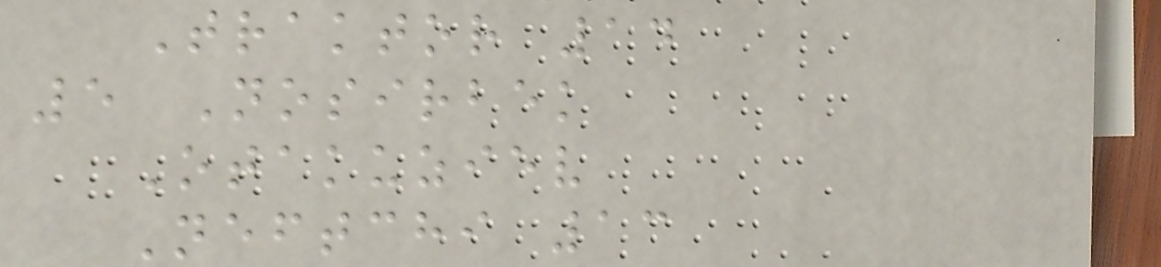Traktor 14
5 Nosirbek
Otakuziev
Neftchi 13
